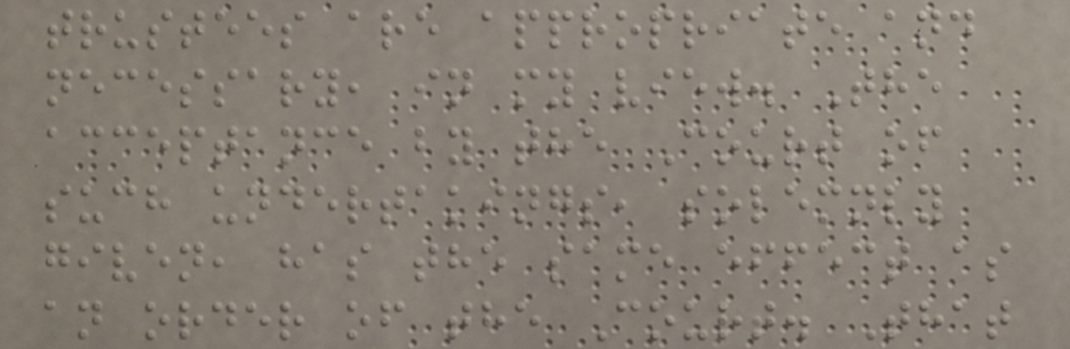trustees are appropriate and
necessary, in my view. The
acceptance by the Court of
such undertakings, solemnly
given, has the same effect as
an order of the Court. That
